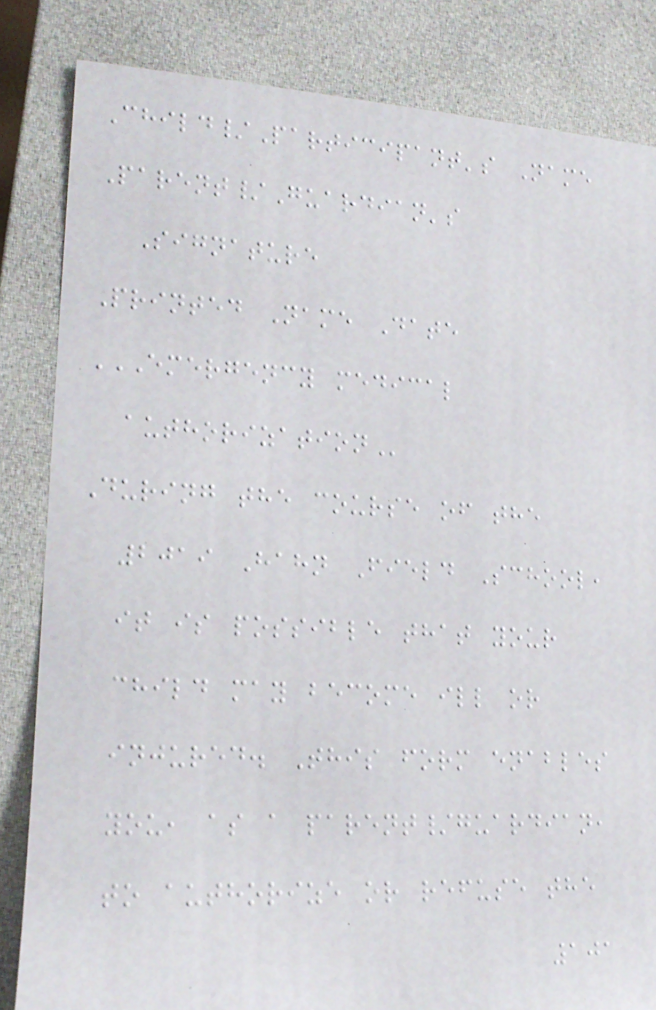Child/Participant's Name
Parent/Guardian's
Signature
Printed Name Date
EMERGENCY MEDICAL
AUTHORIZATION
During the course of the
2019 Hahn Field School,
it is possible that your
child may become ill or
injured. This form enables
you, as a parent/guardian,
to authorize or refuse the
101
